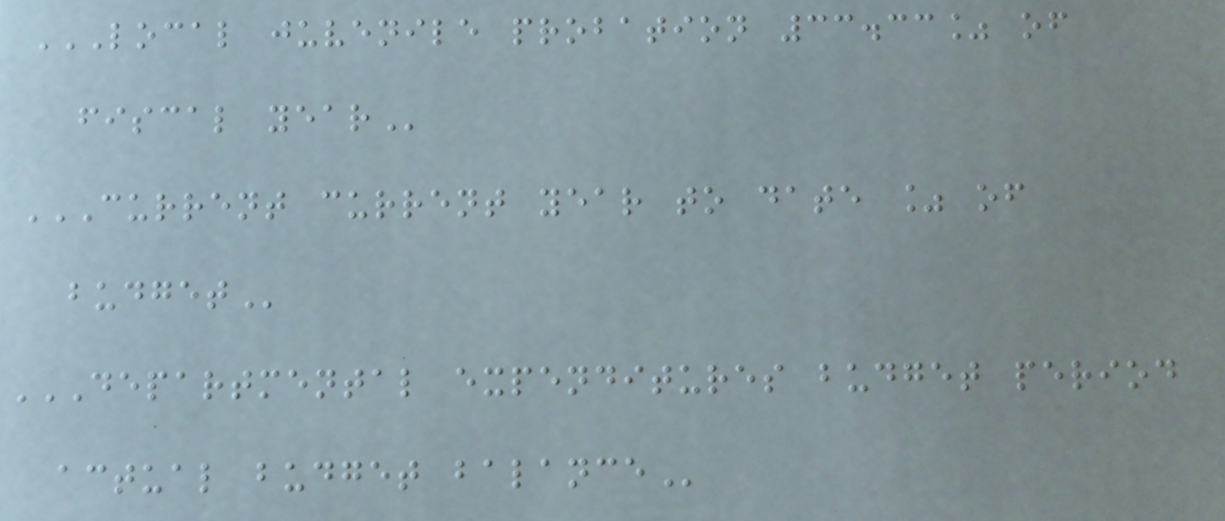LOCAL JUVENILE PROBATION 33.33% OF
FISCAL YEAR
CURRENT CURRENT YEAR TO DATE % OF
BUDGET
DEPARTMENTAL EXPENDITURES BUDGET PERIOD
ACTUAL BUDGET BALANCE
